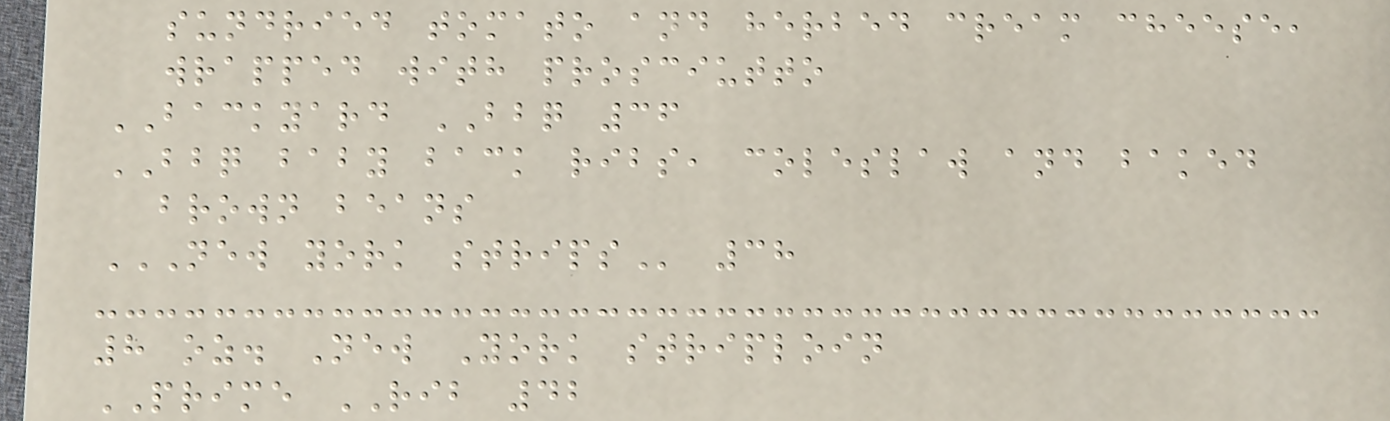sundried tomato and herbed cream cheese,
wrapped with prosciutto
BACKYARD BBQ 36
BBQ baby back ribs, coleslaw and baked
brown beans
NEW YORK STRIPS 38
8 oz. New York striploin
PRIME RIB 42
